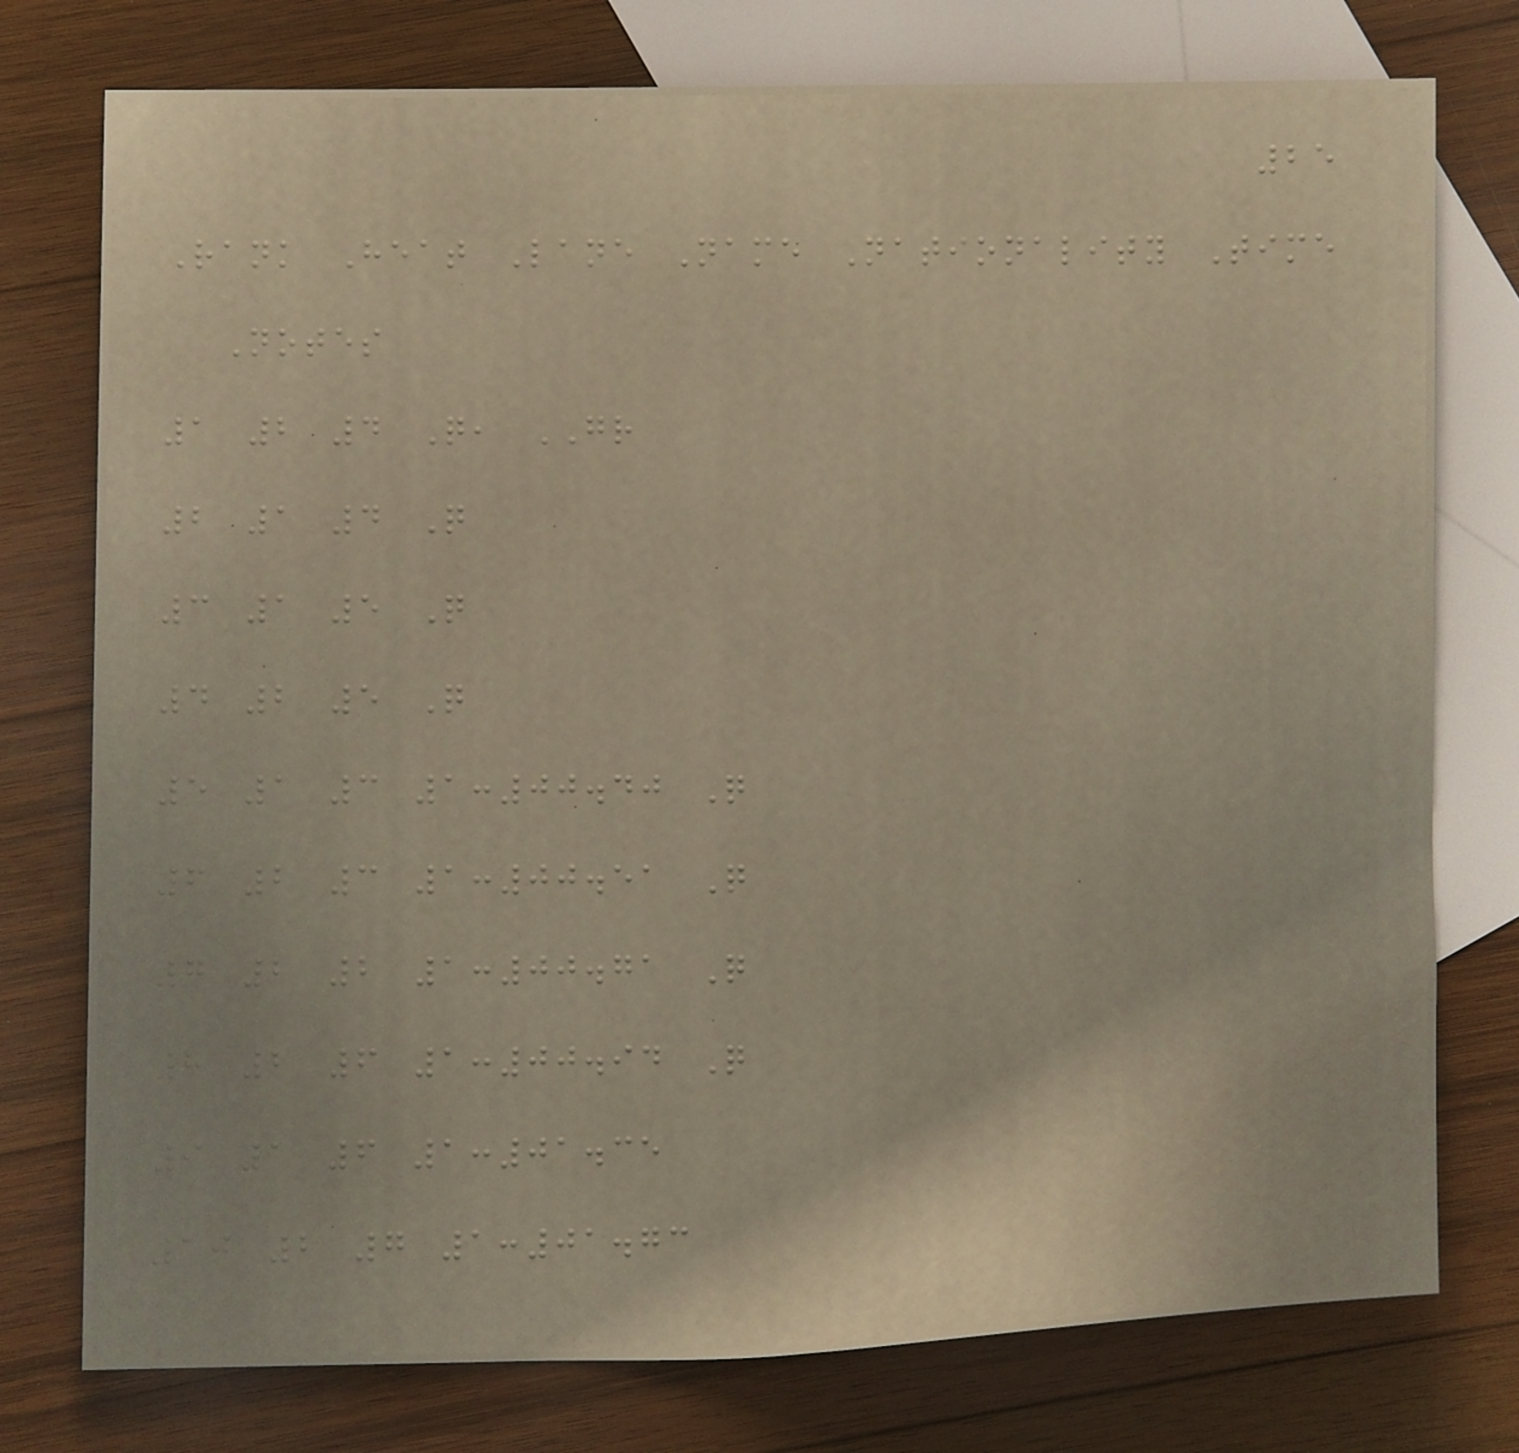25
Rank Heat Lane Name Nationality Time
Notes
1 2 4 Q, GR
2 1 4 Q
3 1 5 Q
4 2 5 Q
5 1 3 1:00.40 Q
6 2 3 1:00.51 Q
7 2 2 1:00.71 Q
8 2 6 1:00.94 Q
9 1 6 1:01.35
10 2 7 1:01.73
